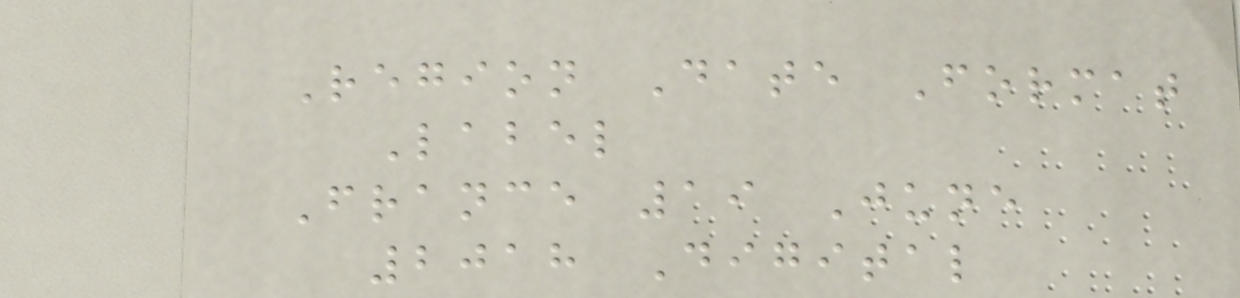Region Date Format
Label
France 19 June
2018 Digital
